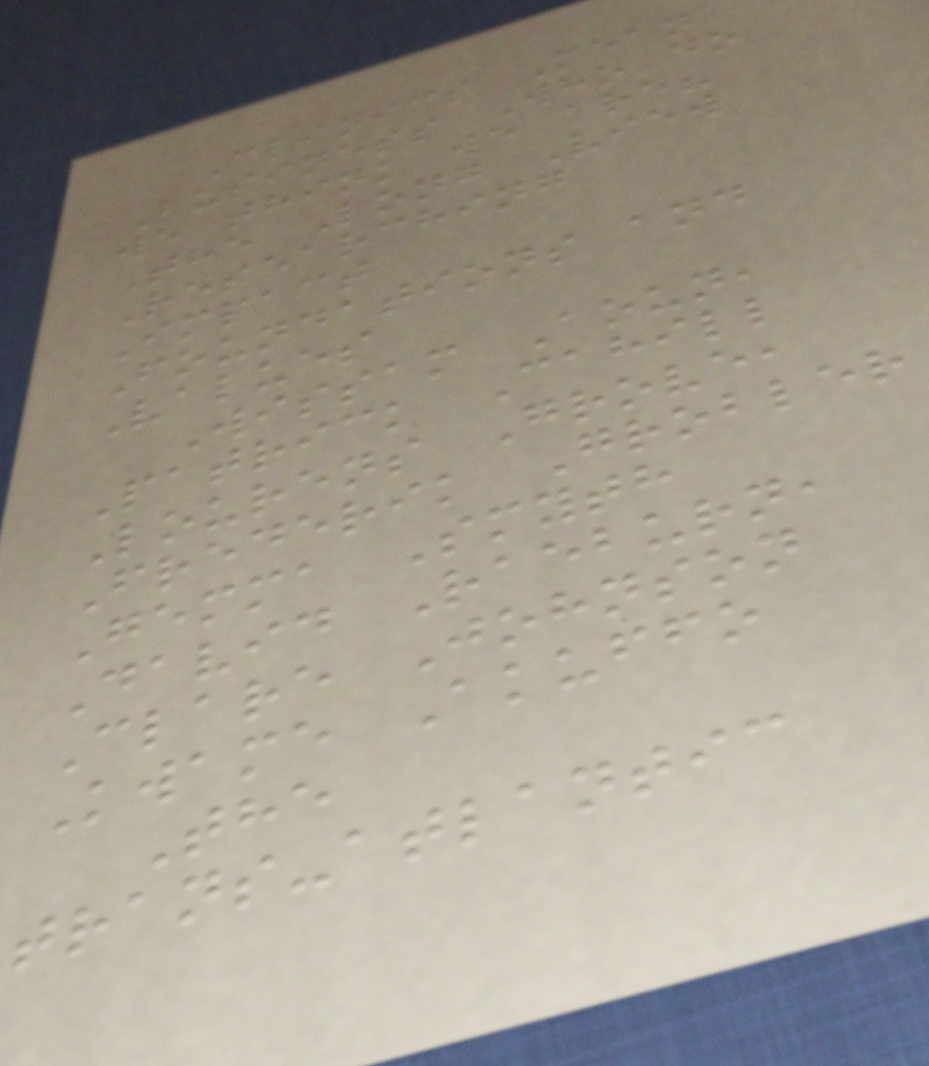Clinics Mean
Business Who do
we think we are?
The Long View
Researching
Impact
Foundations and
Values
Wissam Aoun,
Patrick Cahill
Lourens Grove,
Frederik Grobler
Gemma Smyth
David Raeburn,
Clare Johnson
Kwame Akuffo
The
trans-atlantic
